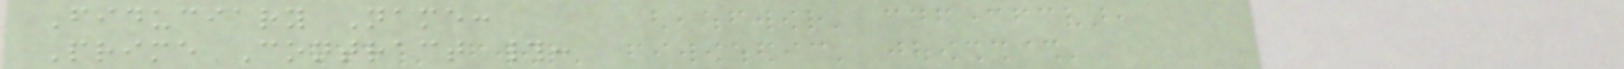Fiduciary Name:
Prime Contract #:
